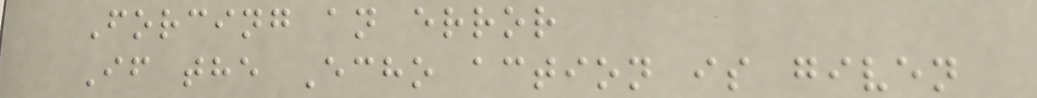Forcing an error
If the Echo action is given
